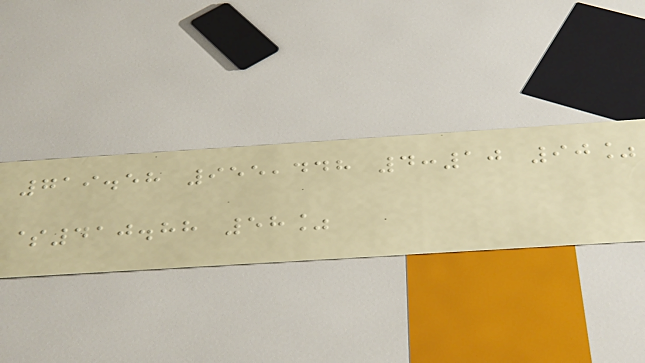719.58 955,448 4:10 90%
$410.88 58%
